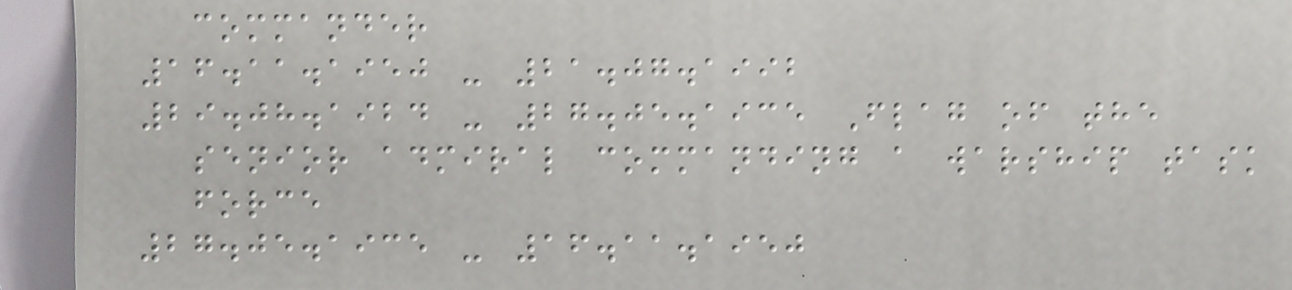commander
16.11.1950 - 21.07.1992
29.08.1924 - 27.05.1935 Flag of the
senior admiral commanding a warship task
force
27.05.1935 - 16.11.1950
